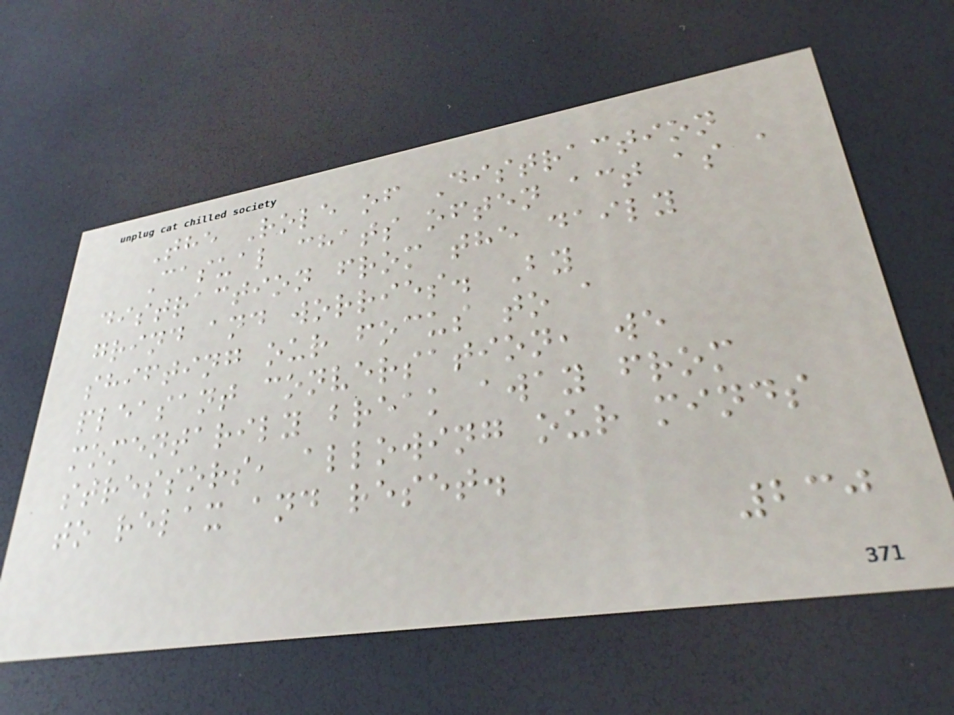The Role of Distraction
Casual chats often act as a
distraction from the daily
grind and worries. By
shifting our focus to a
pleasant conversation, we
momentarily break away from
stressors, allowing our minds
to relax and reset.
230
